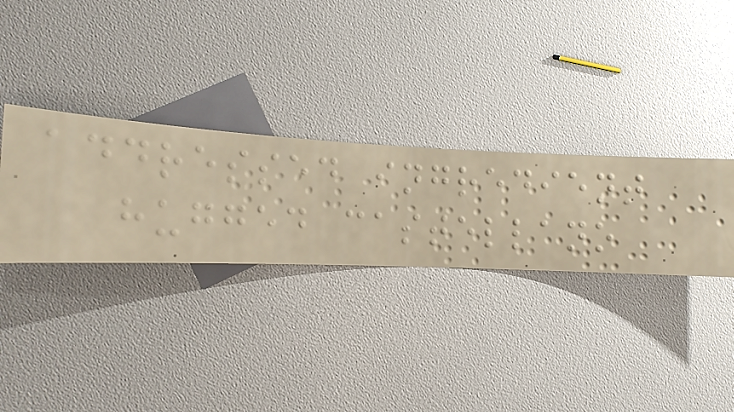addressed ingredient
hugged castellano
